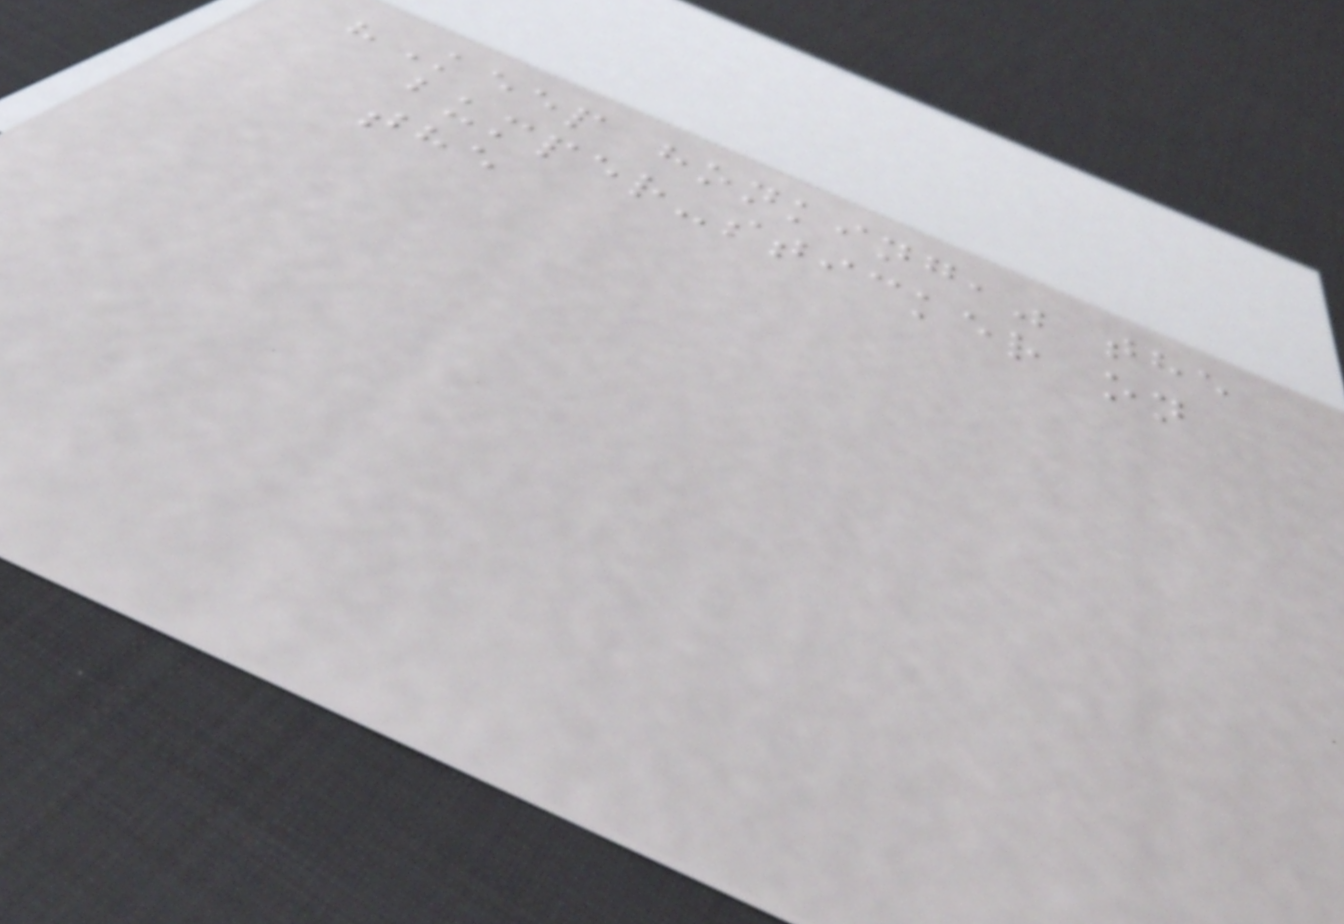"Keep honking," the
bumper-sticker on
the
